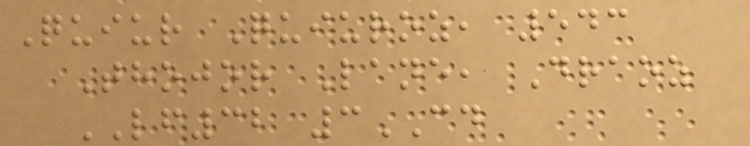Quiur Quiuroz, 543
Thojor Lane, Draoz
LF32 3CD
